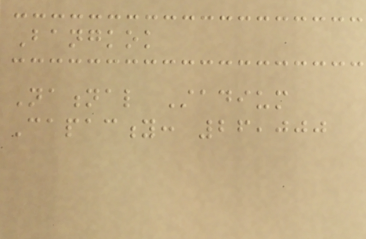Bangkok
National Stadium
Capacity: 26,000
